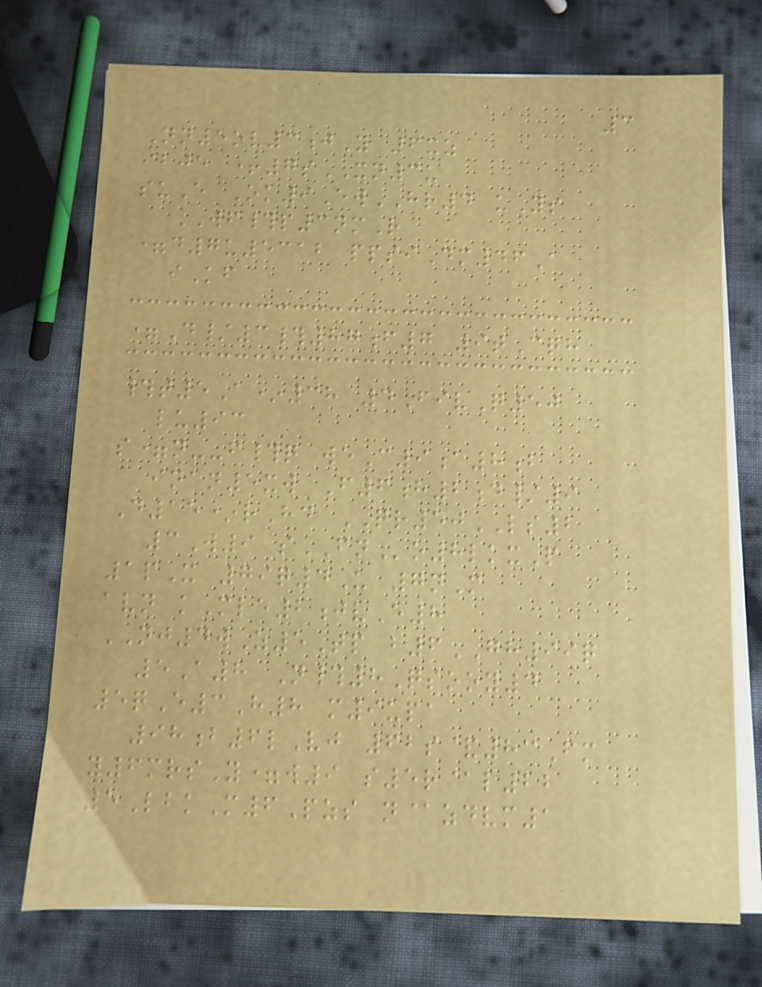3
Nn5ov3jY 6xz
ibje +7sXN3u
suE Ok9EwHR4 uYs
WF#p3nmR
=d7u5312 ppsiDm46A
iKf
=D/3#87f7 9tCqh
#t5A*38 4FivQ50
lu93
s=n--f#q weC9a8b
inan5xw F6h2d/9
D15*rHd QR50LS2
3W9 sFNo8lkxP
1pX 79q4U 7nM
avn kMle2jvE8
NJ4wZ5Tp b6GH99q
5A8 N#8Qsooy4
5qE3H8 m9upa
98b6lVj 62s&83Fm
y6mrsY=w9 s5r@l22
5LbkM6Pzs n@zdvm1
